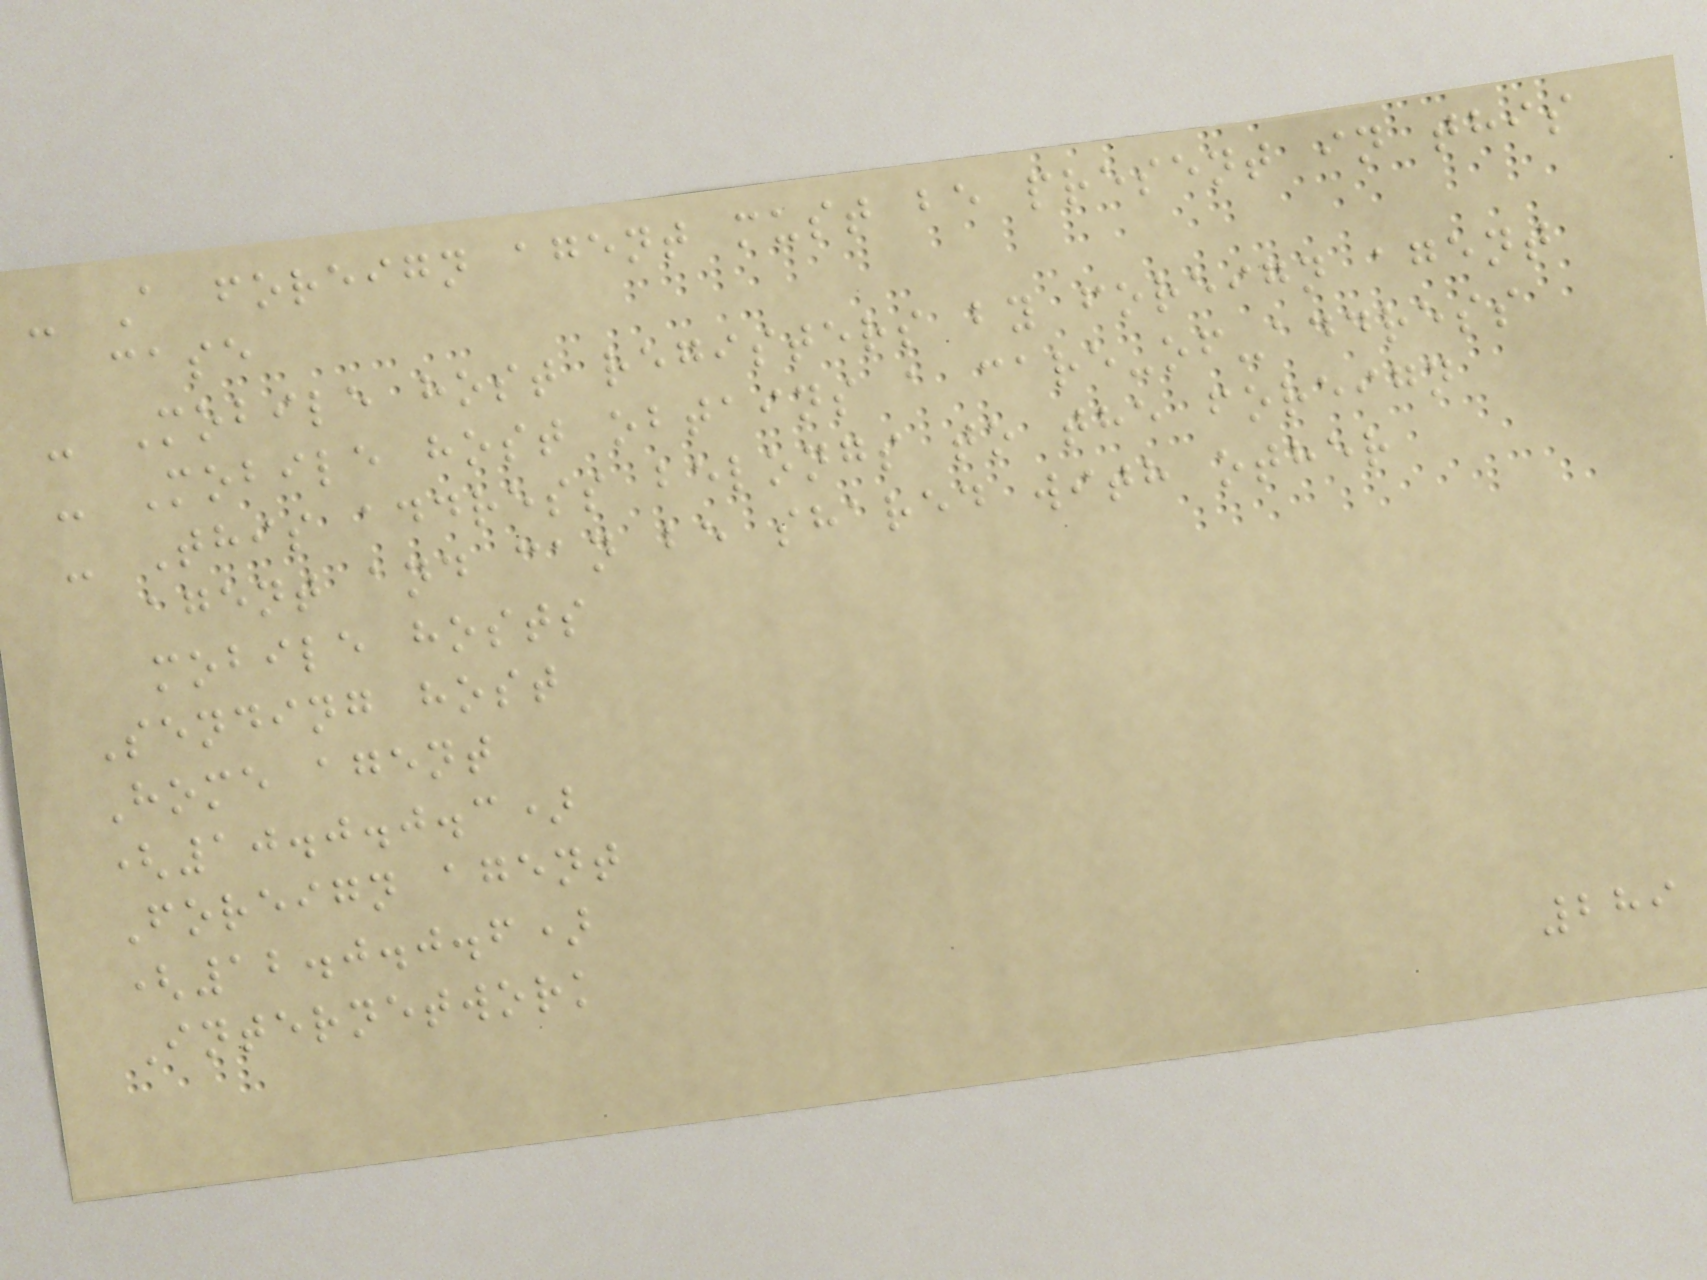- A foreign agent must be present in this
case
- Mobile host registers by foreign agent
- Mobile host obtains a care-of-address
- This address belongs to the foreign
agent and can be shared with other
mobile hosts
Sending host
Home agent
(10.0.0.3)
Foreign agent
(12.0.0.6)
Internetwork
289
